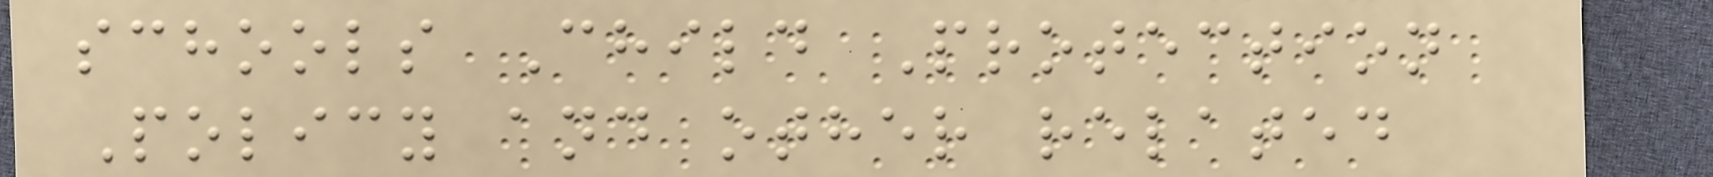schools Child Protection
Policy and other related
